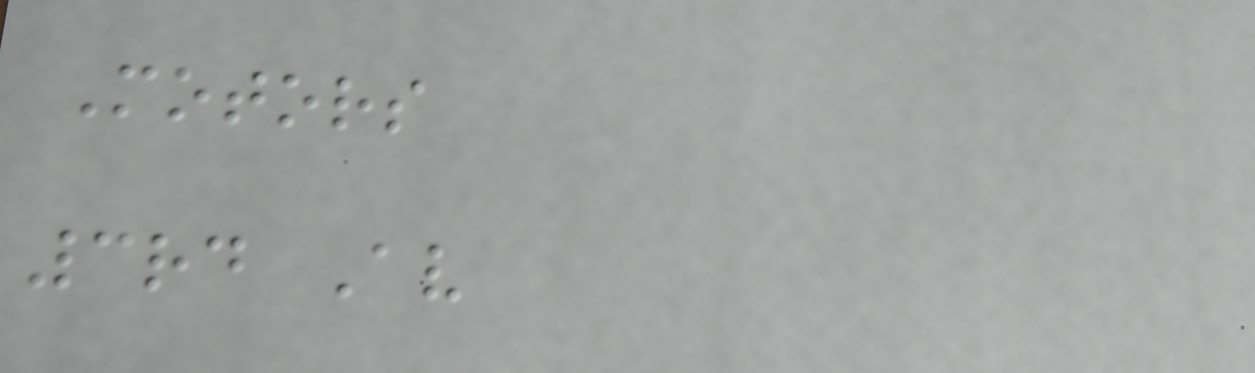Motors
3rd Av
